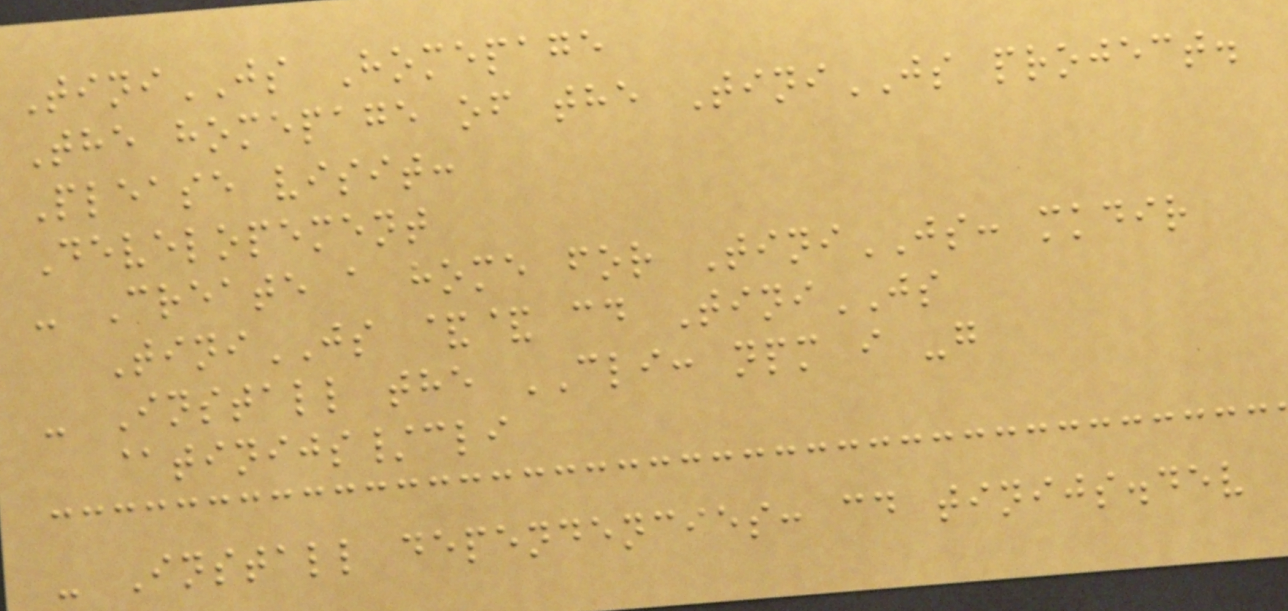TiniJS Homepage
The homepage of the TiniJS project.
Please visit:
Developement
- Create a home for TiniJS: mkdir
TiniJS && cd TiniJS
- Install the CLI: npm i -g
@tinijs/cli
- Install dependencies: cd tinijs.dev
